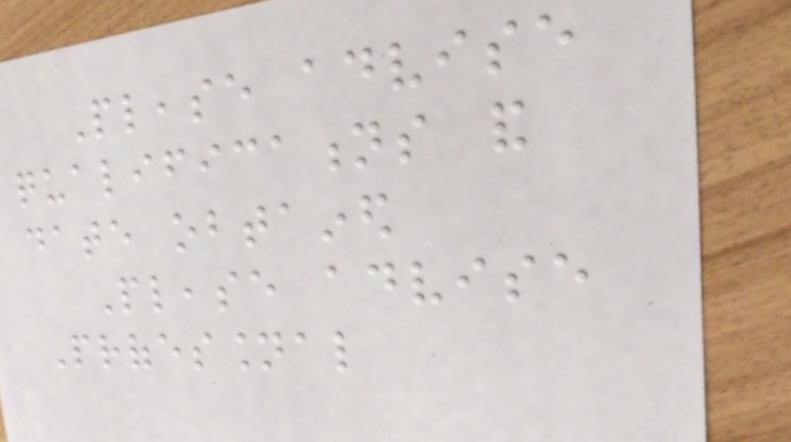Please advise
qualifications and
date obtained
Please advise
Professional
